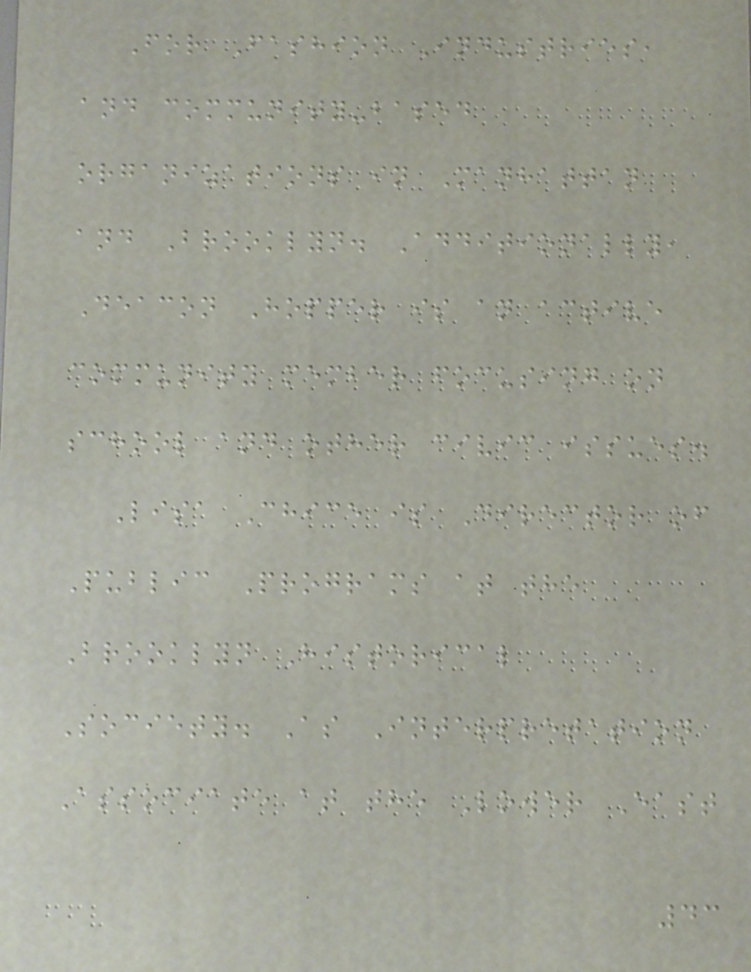For Fashion Industries,
and community-based
organizations in Manhattan
and Brooklyn. Additionally,
Deacon Hopper is an active
community member focusing on
school and other civic issues.
Lisa Chice is Director of
Public Programs at the
Brooklyn Historical
Society. As Interpretation
Associate at the Lower East
43
